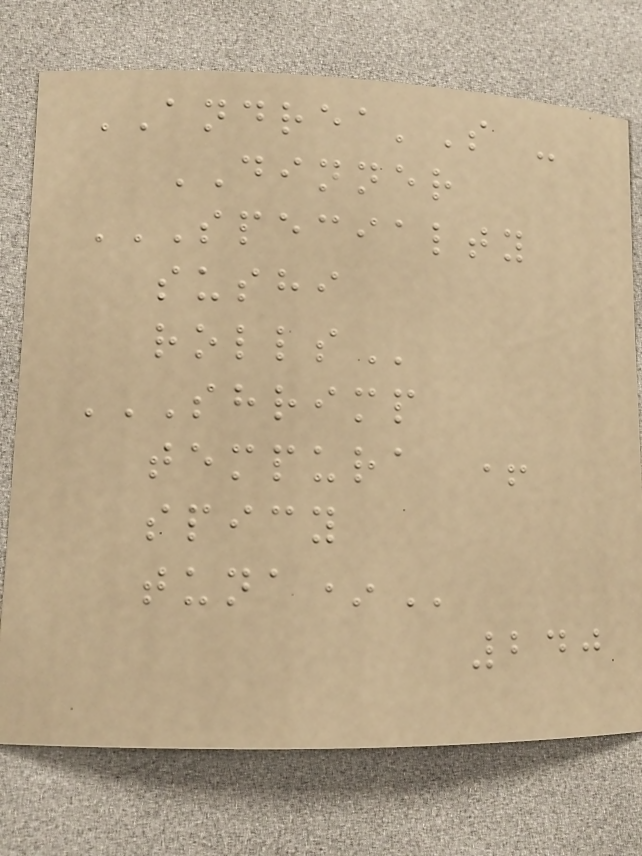ANDREA'S -
DINNER
SPECIALTY
SUSHI
ROLLS
SHRIMP
TEMPURA +
SPICY
TUNA*
240
